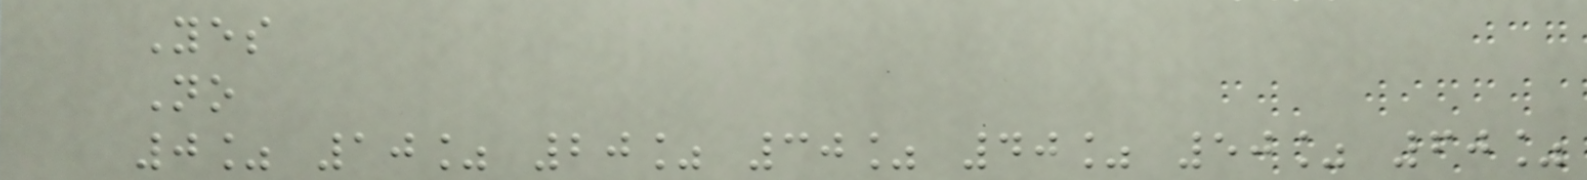Yes
No
0% 10% 20% 30% 40% 50% 60%
